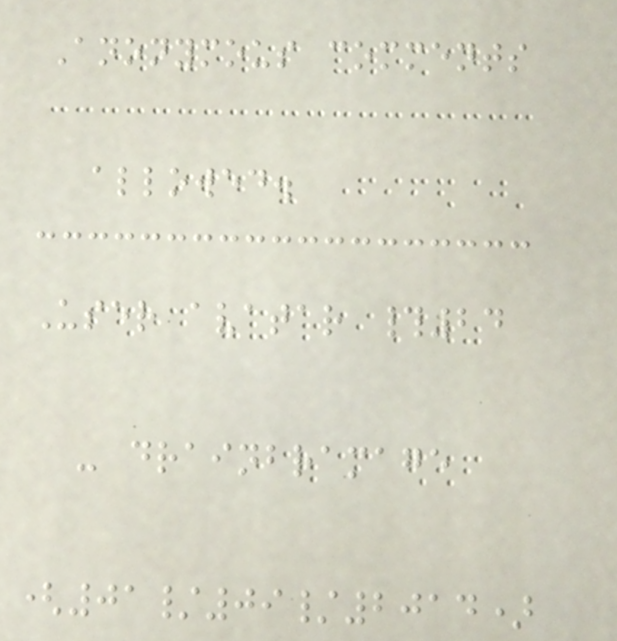Anonymous comments
allowed.
User avatar #24
- drainbramage
(01/09/2014)
